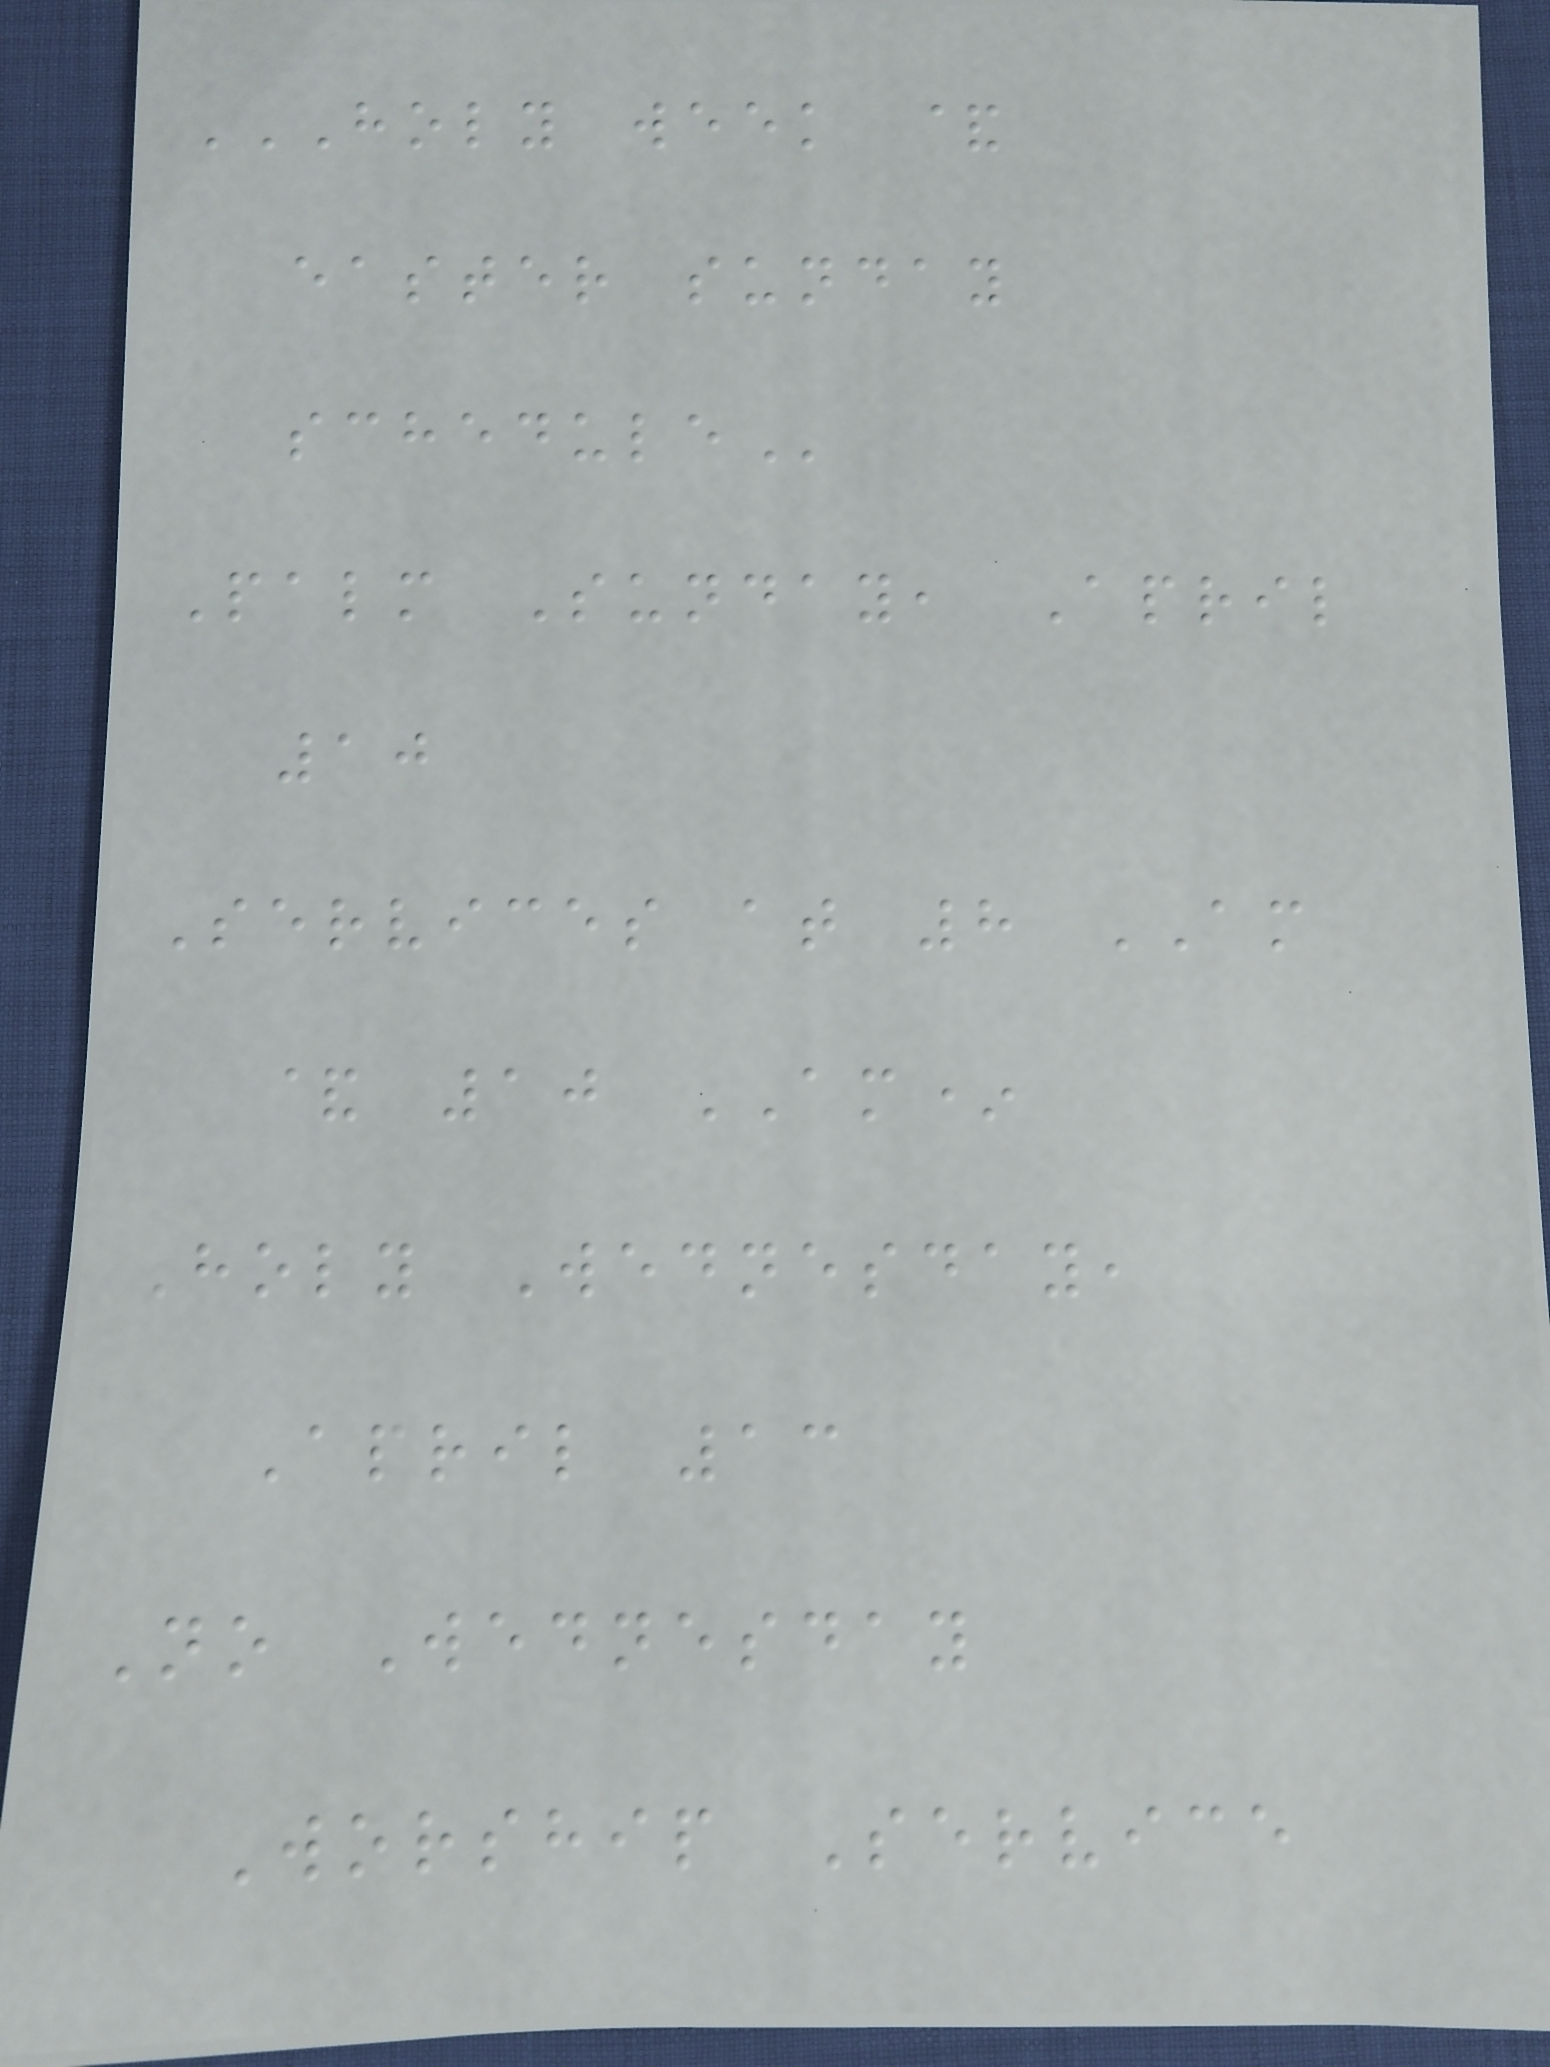HOLY WEEK &
EASTER SUNDAY
SCHEDULE
Palm Sunday, April
10
Services at 8 AM
& 10 AM*
Holy Wednesday,
April 13
No Wednesday
Worship Service
